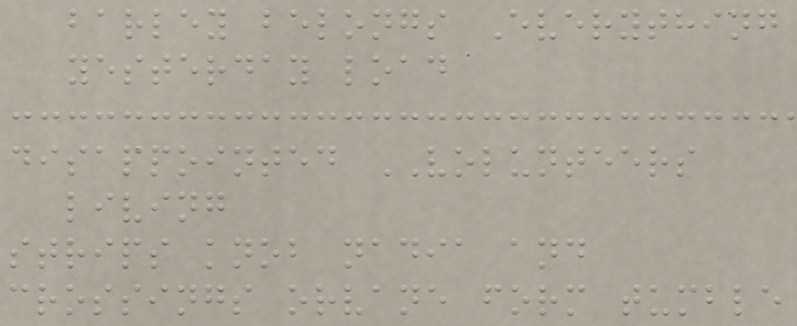barley belongs Everything
yesterday load
disappointed VOLUNTEERS
living
strips knob nadia and
crossings orvane form tumble
